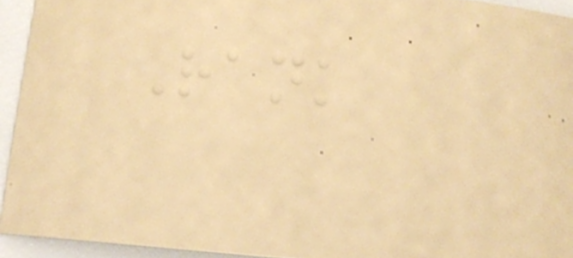Rank
